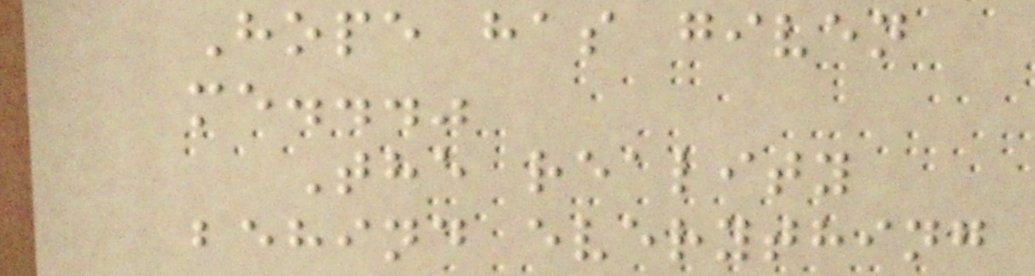Hope has given
me..."
The reality
behind everything
